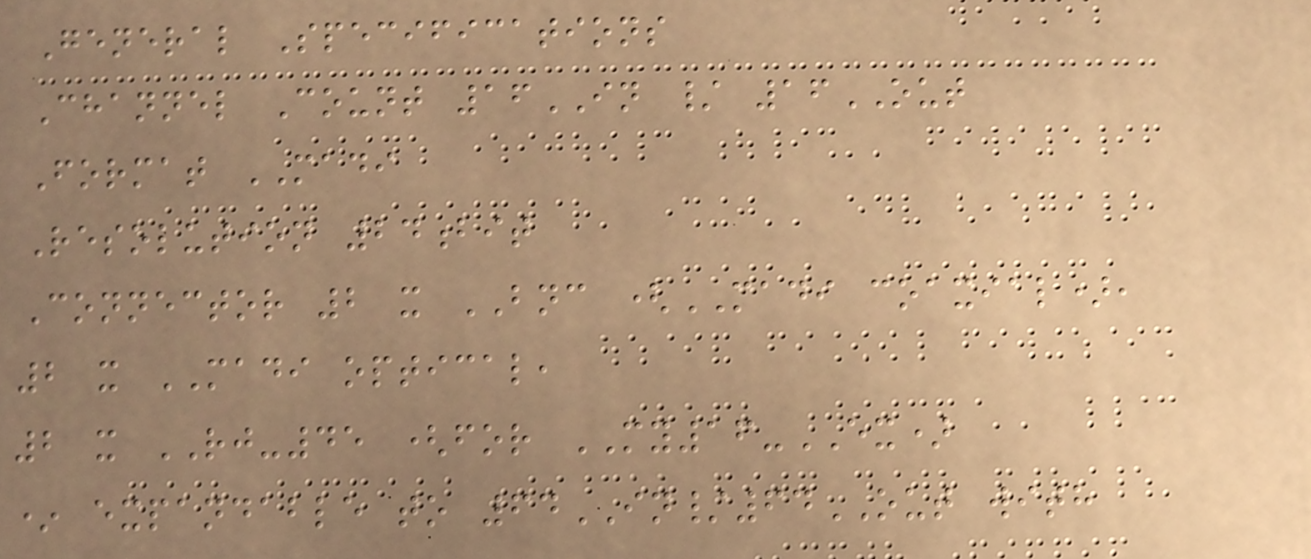General Specifications
Channel Count 16IN / 16OUT
Format MADI
Resolution 24bit
Connector 2 x BNC (MADI coaxial),
2 x MADI optical,
2 x RJ-45 (for MY16-EX)
* expandable to 64IN/64OUT with
